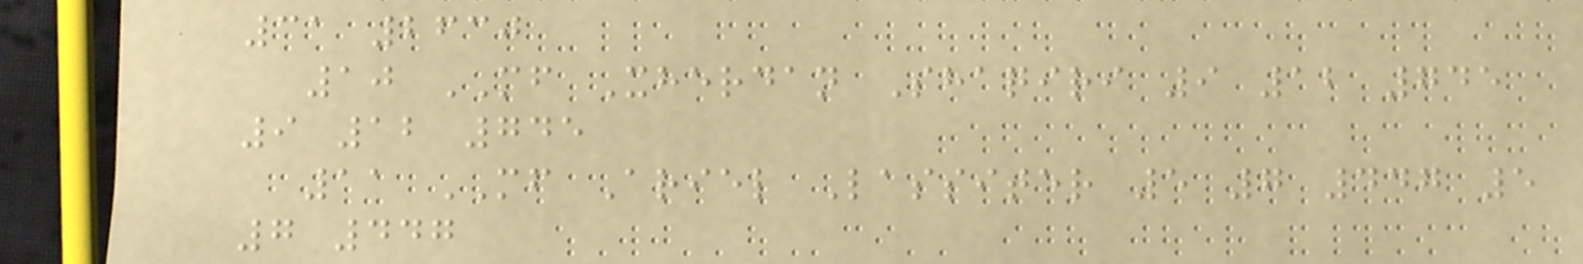31 2630
10 MF Xherdan Shaqiri 9 12 745
9 12 745
11 MF Ariel Lassiter 5 7 447 5
7 447
